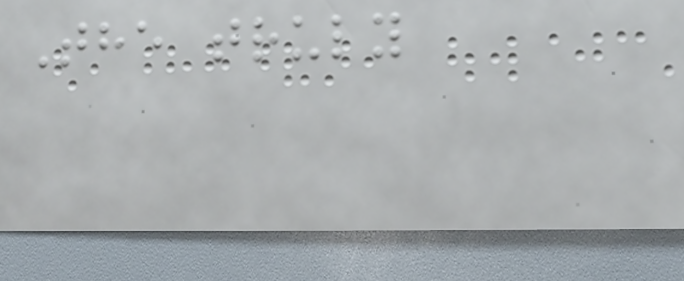The truly
